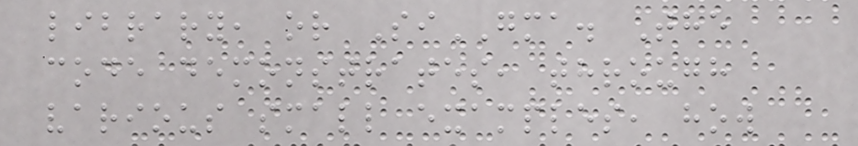library, or SiGMA. The
code demonstrates, through
various small examples, how
